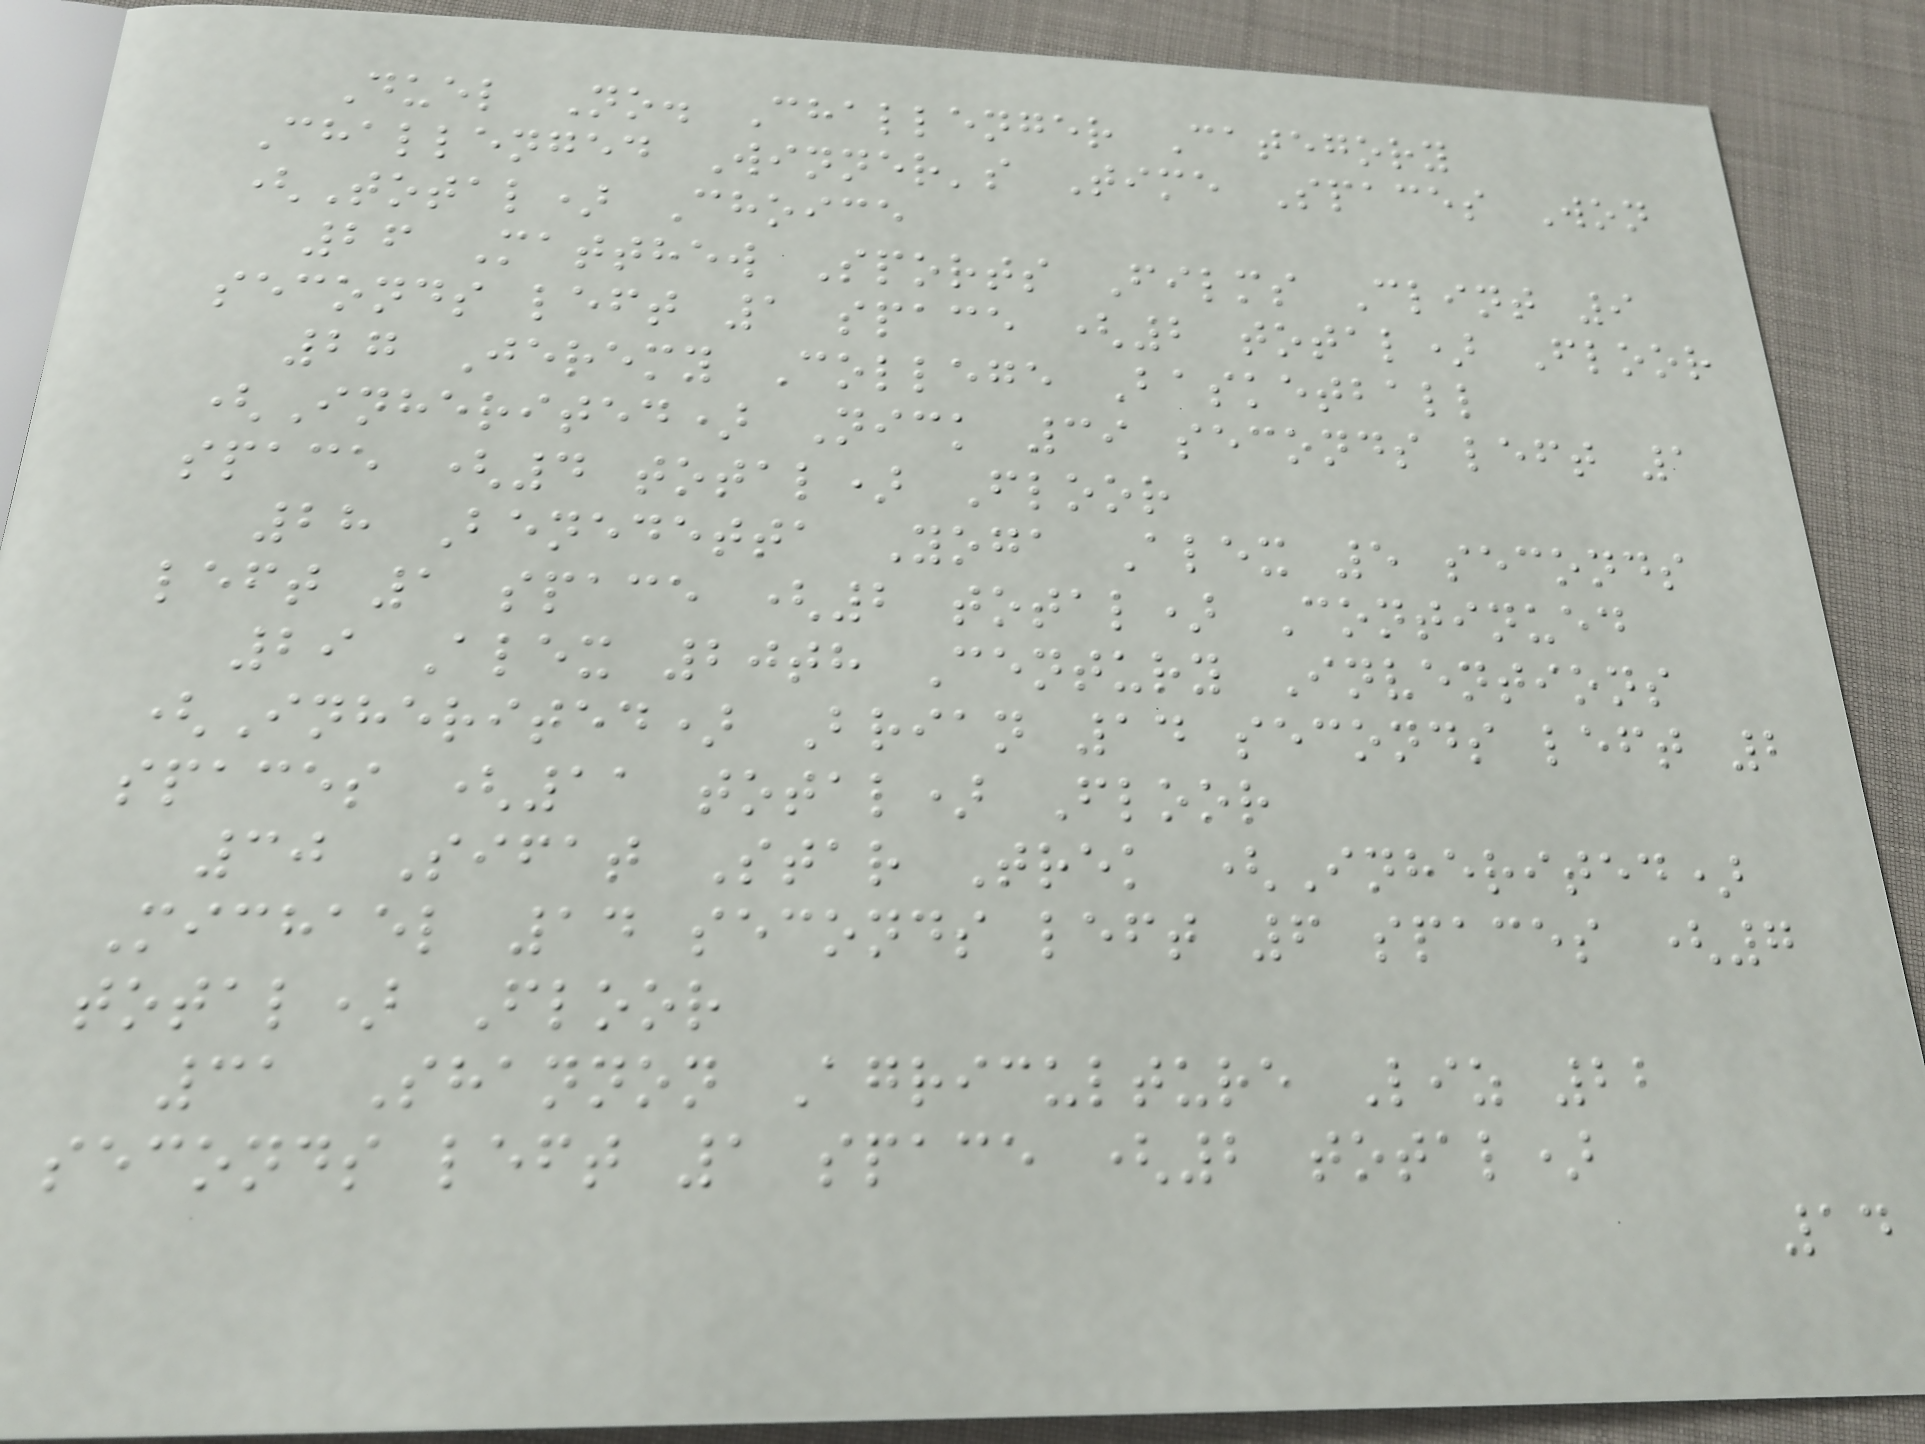Duel No. Challenger Category
Challenged Winner's Time Spaces Won
(Total) Choice
26 Matthew Sports Films Clint 9
seconds left 1 space (2 total) Floor
27 Jeremy College Basketball
(Inherited) Nick 39 seconds left 1
space (4 total) Floor
28 Benedetta Yoga Alex 5 seconds
left 1 space (2 total) Continued
29 Alex 20th Century Inventions
(Inherited) Brian 14 seconds left 2
spaces (11 total) Floor
30 Sifat Star Trek (Inherited)
Michael 14 seconds left 6 spaces (7
total) Floor
31 Shannon Agriculture Liz 22
seconds left 1 space (2 total)
14
